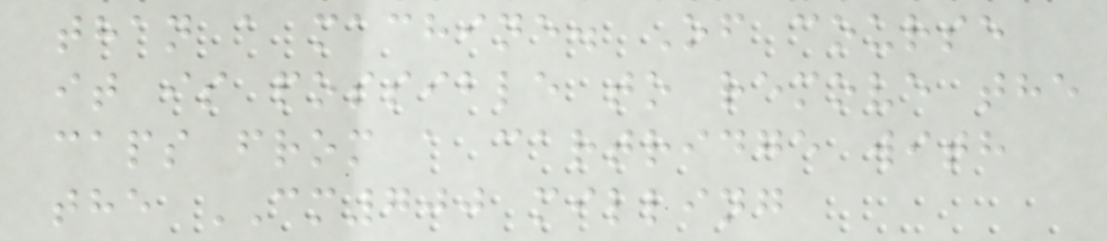than a machine. Of course
it is possible to remove the
caps from a cartridge with
the CM700 milling
